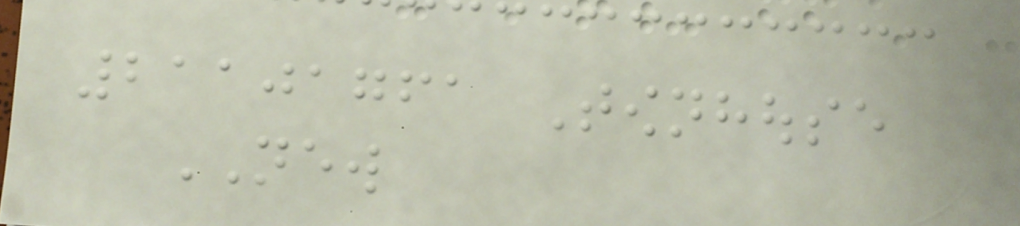21101761 Townhouse
NEW
